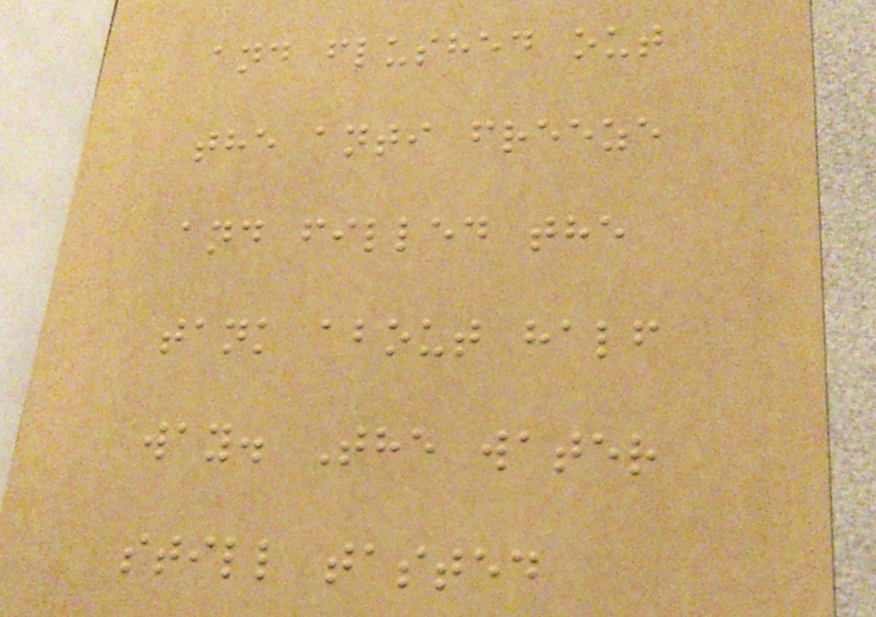and flushed out
the anti freeze
and filled the
tank about half
way. The water
still tasted
